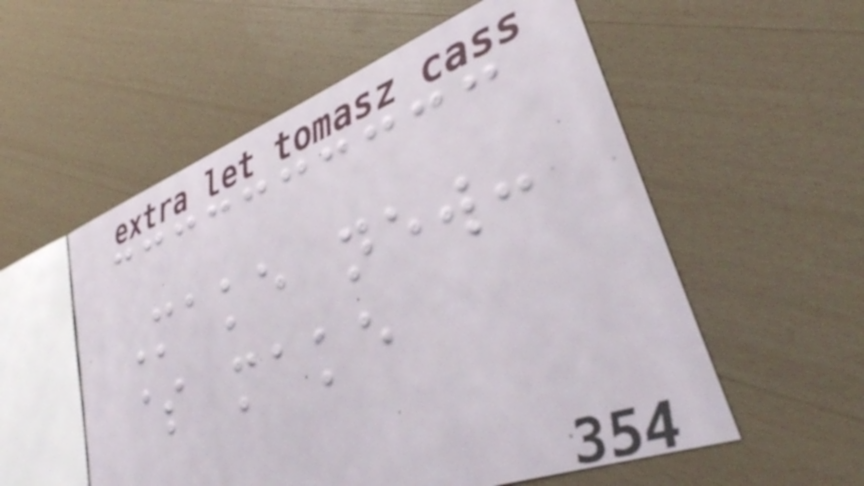Make new:
$ make
